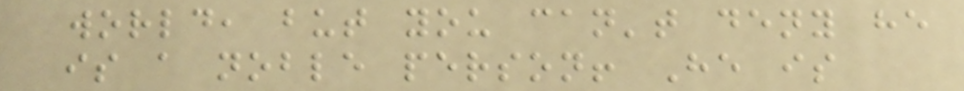world, but you can't deny he
is a noble person! He is
